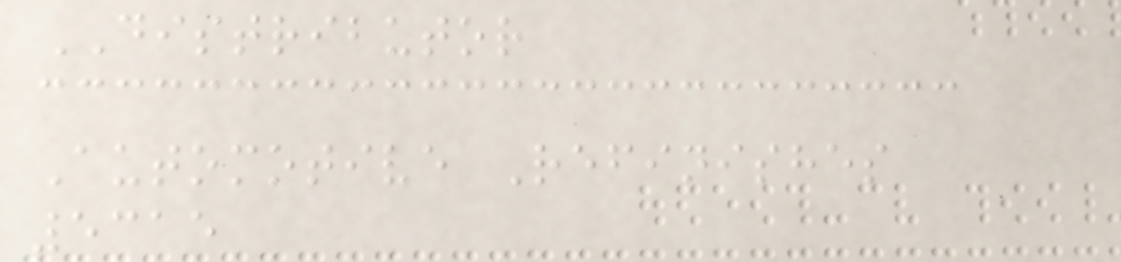DISTRIBUTOR
Automotive Refinishes
5315
